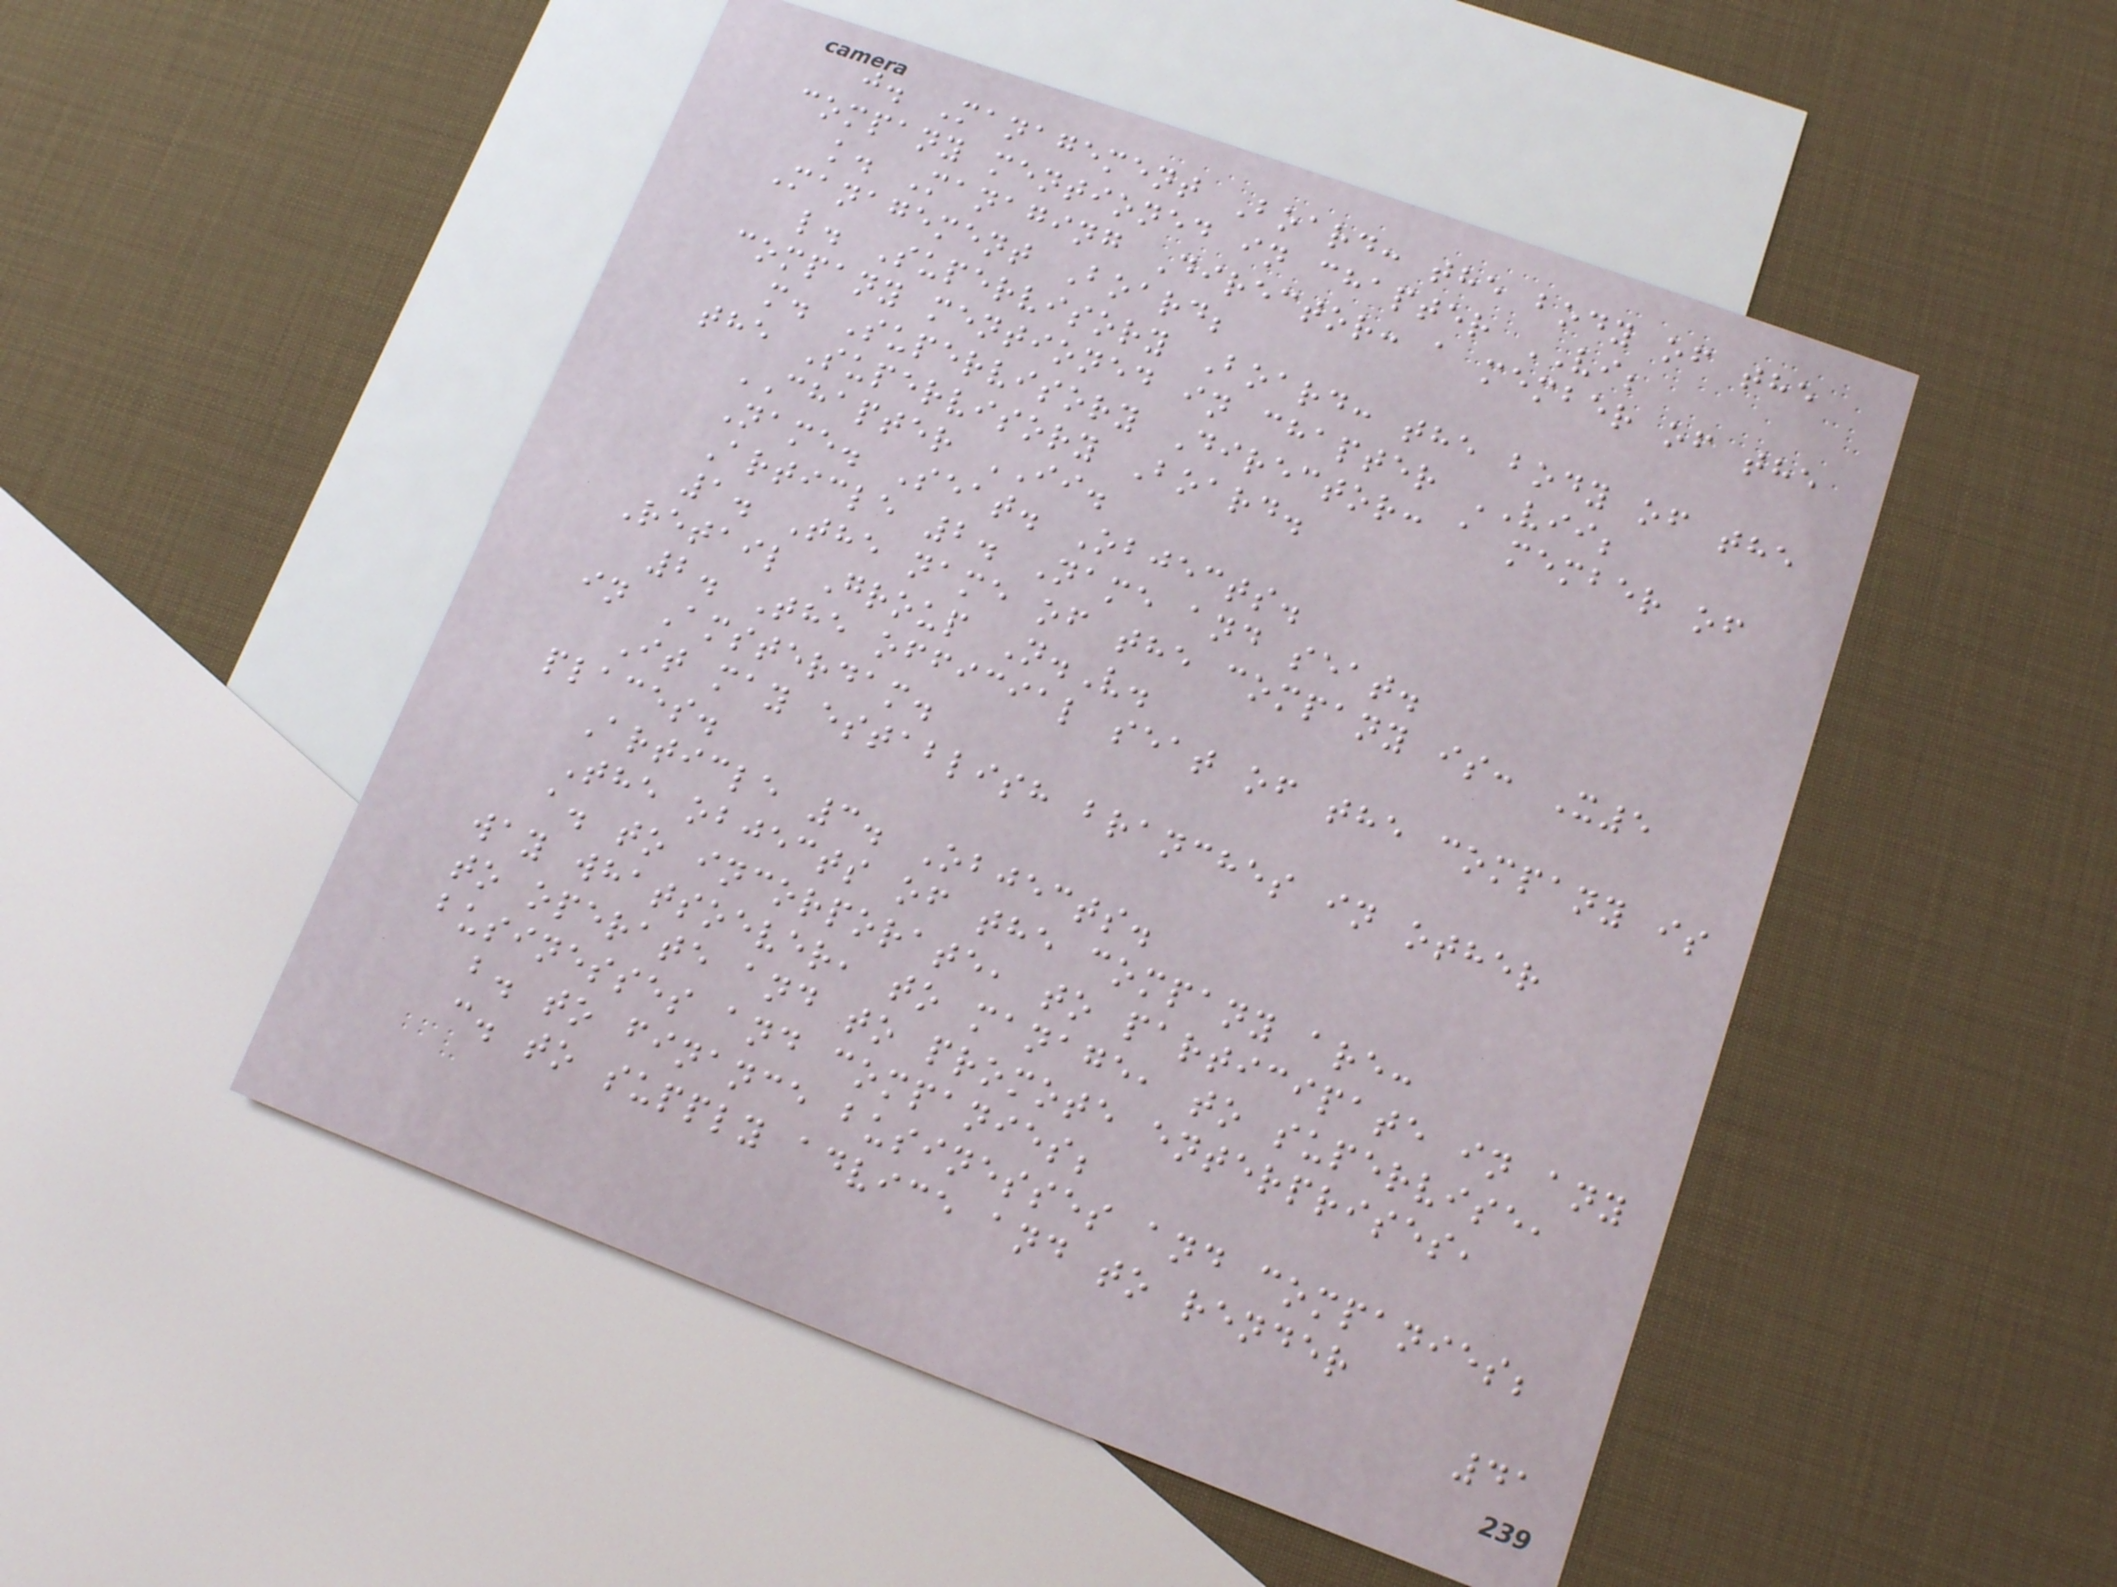j. Management Board: the body of the
company mentioned in chapter VI;
k. Managing Director: a member of the
Management Board;
l. Supervisory Board: the body of the
company mentioned in chapter VII;
m. Supervisory Director: a member of
the Supervisory Board.
CHAPTER II.
Name. Seat. Objects.
Article 2. Name and seat.
1. The name of the company is: X5
Retail Group N.V.
2. The official seat of the company is
in Amsterdam.
It may establish branches in other
places.
Article 3. Objects.
The objects of the company are:
a. to incorporate, to participate in any
way whatsoever, to manage, to supervise,
to operate and to promote enterprises,
businesses and companies;
b. to finance businesses and companies;
c. to supply advice and to render
41
